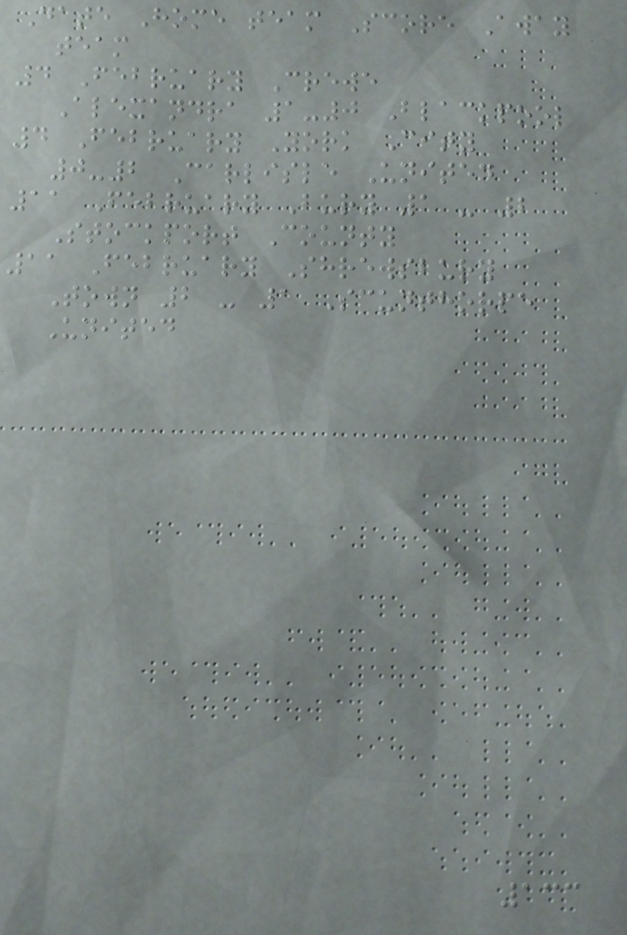Date Home team Score Away
team
4 February Crewe
Alexandra 1-0 Blackpool
4 February York City
0-2 Carlisle United
11 February Bury 1 - 2
Stockport County
11 February Shrewsbury
Town 2 - 1 Scunthorpe
United
133
